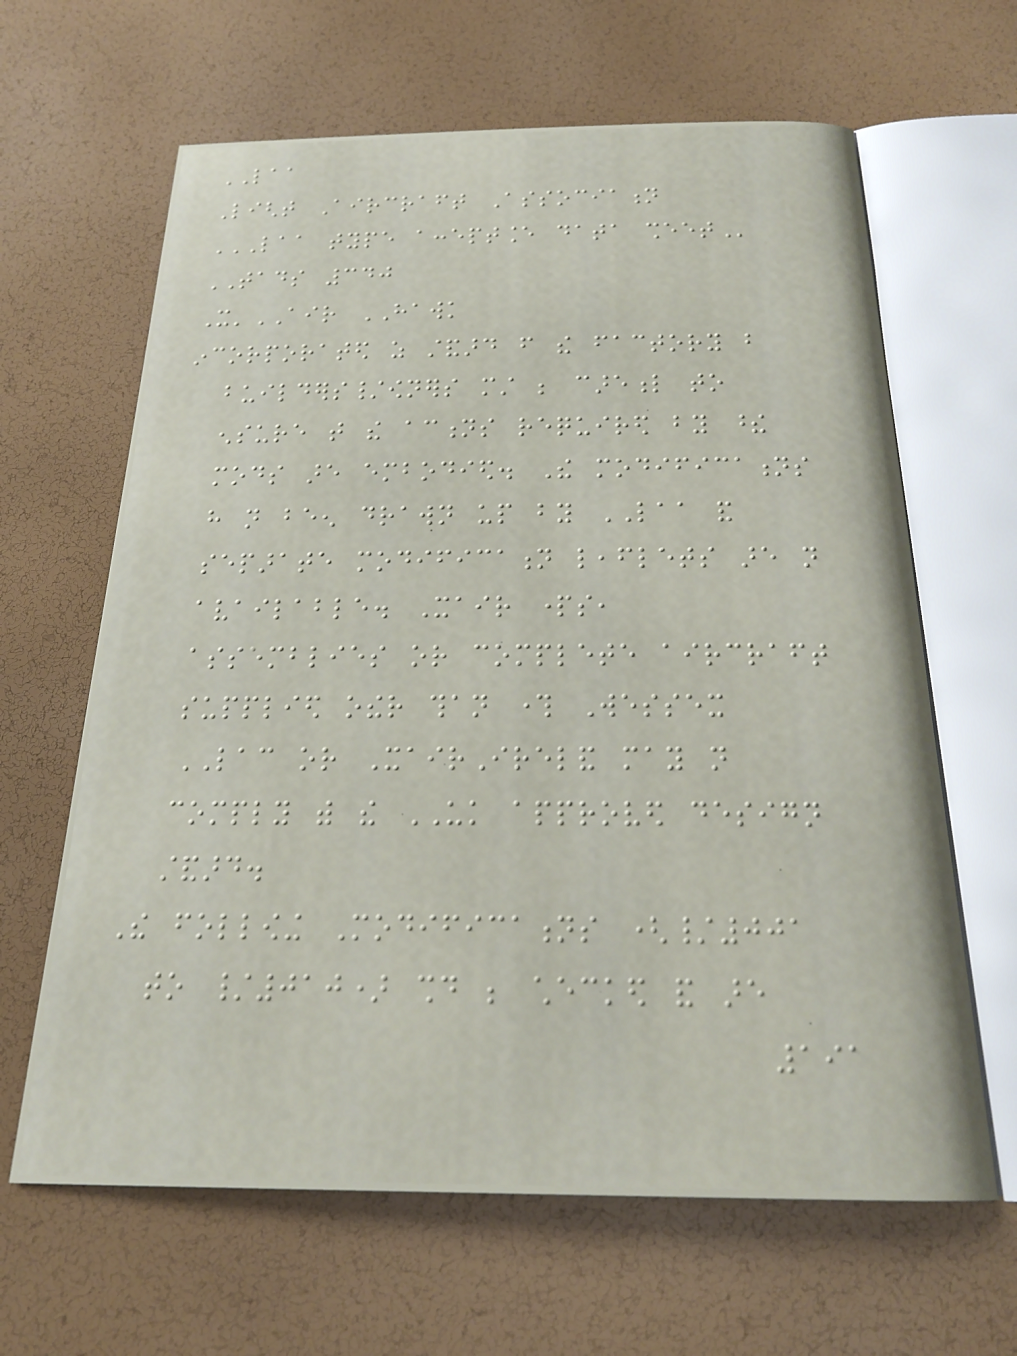LAA
Light Aircraft Association
LAA TYPE ACCEPTANCE DATA SHEET
TADS 340
X'AIR HAWK
incorporated as standard from the factory but
builders/owners must be careful to
ensure that the actions required by these
mods are embodied. The modifications
have not been drawn up by LAA and
separate modification leaflets are not
available. Xair parts,
assemblies or complete aircraft
supplied other than through Wessex
LAC or XairIreland may not
comply with the UK approved design
standard.
The following Modifications (/001
to /010) should be checked and are
191
